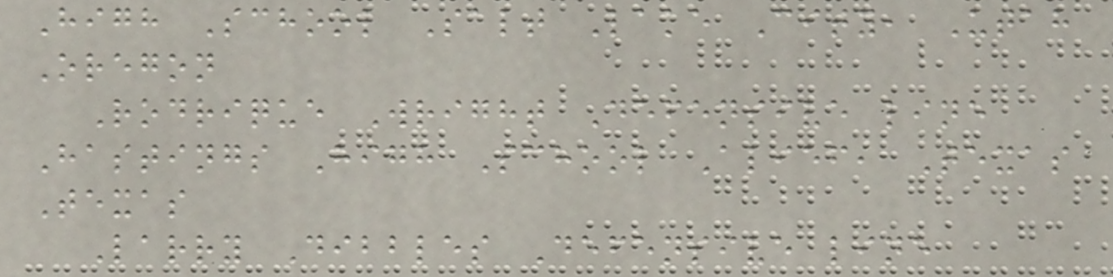High School Salt Lake City, Utah
Oregon
Rodrique Wright Defensive line
Hastings High School Alief, Texas
Texas
Larry Dibbles Defensive line
